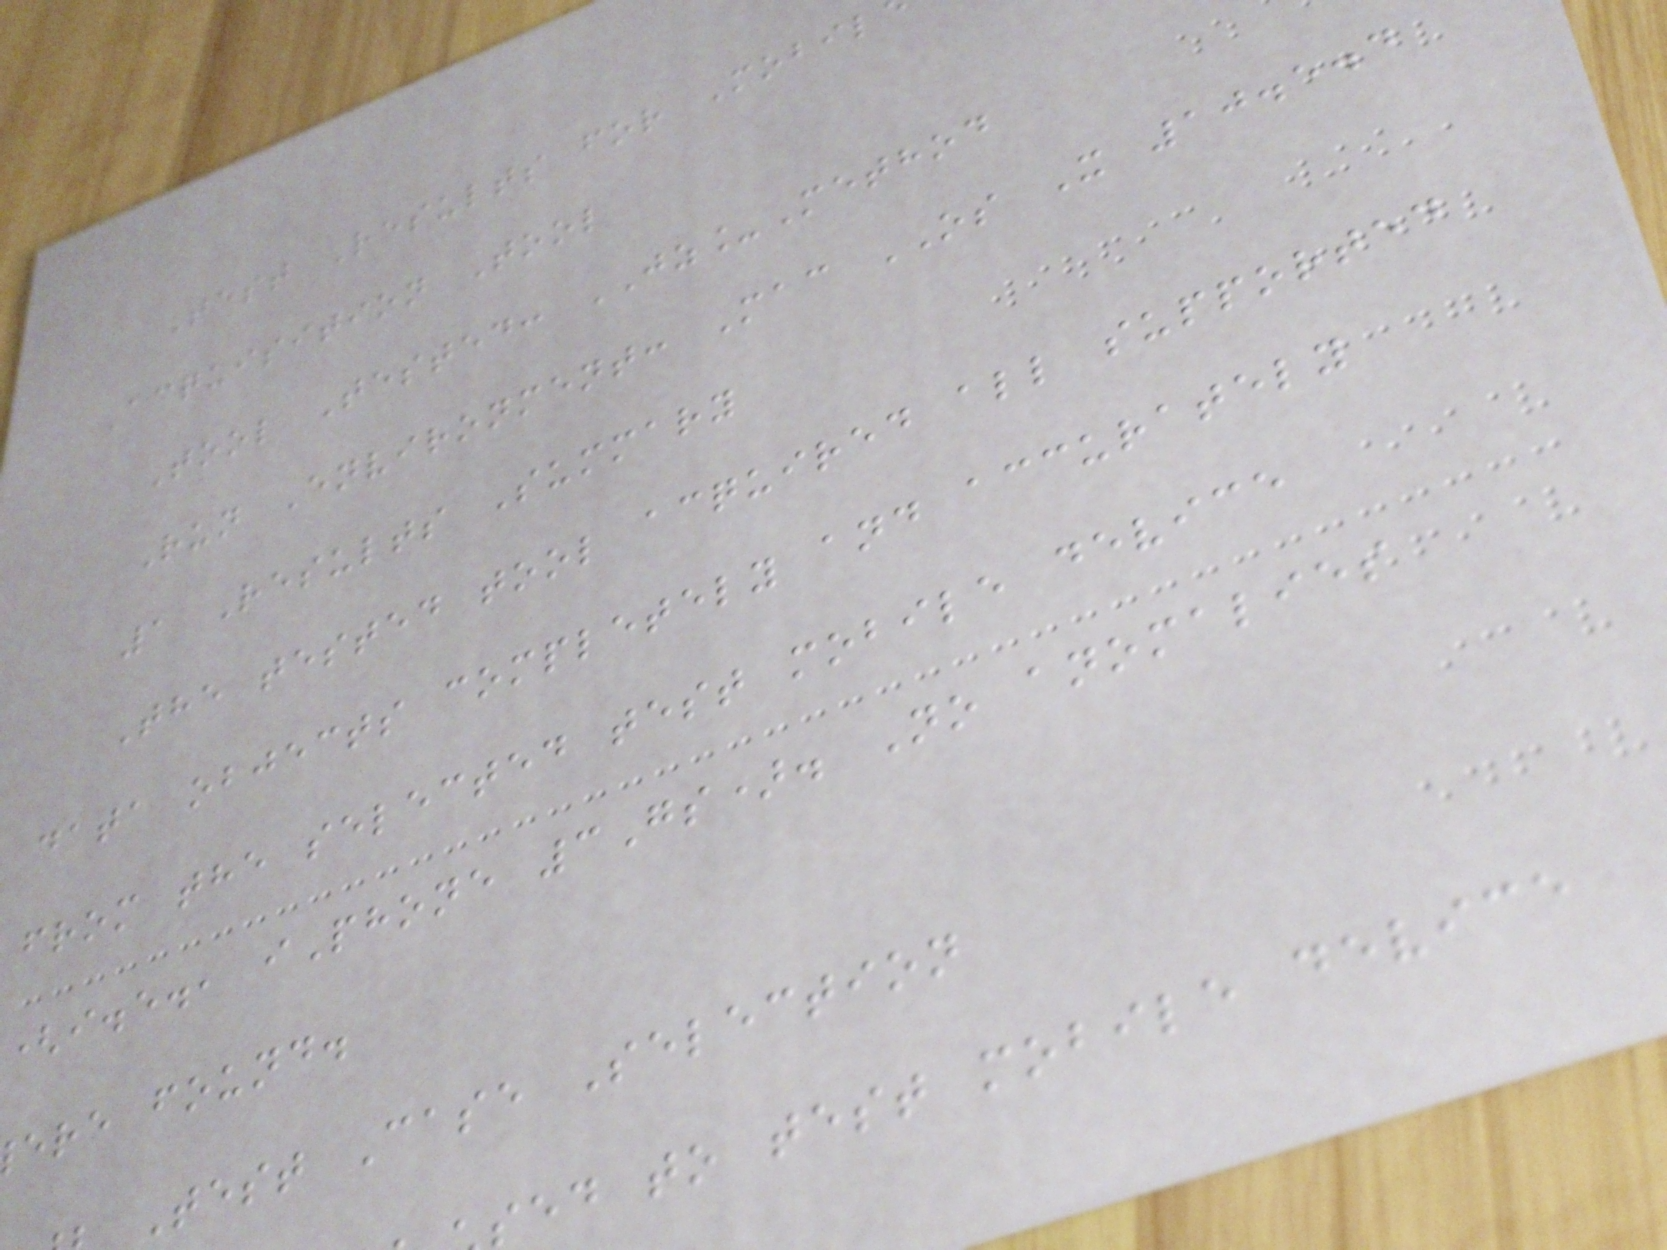Test Results for Mobil
Acquisition Tool
Tool Tested: JZ_Method
Run Environment: Mac OS X 10.5.4
1 Results Summary
The tested tool acquired all supported
data objects completely and accurately
from the selected test mobile device
(i.e., iPhone 3Gs). No anomalies
ere found.
Test Case Selection
sed to test mobile device
